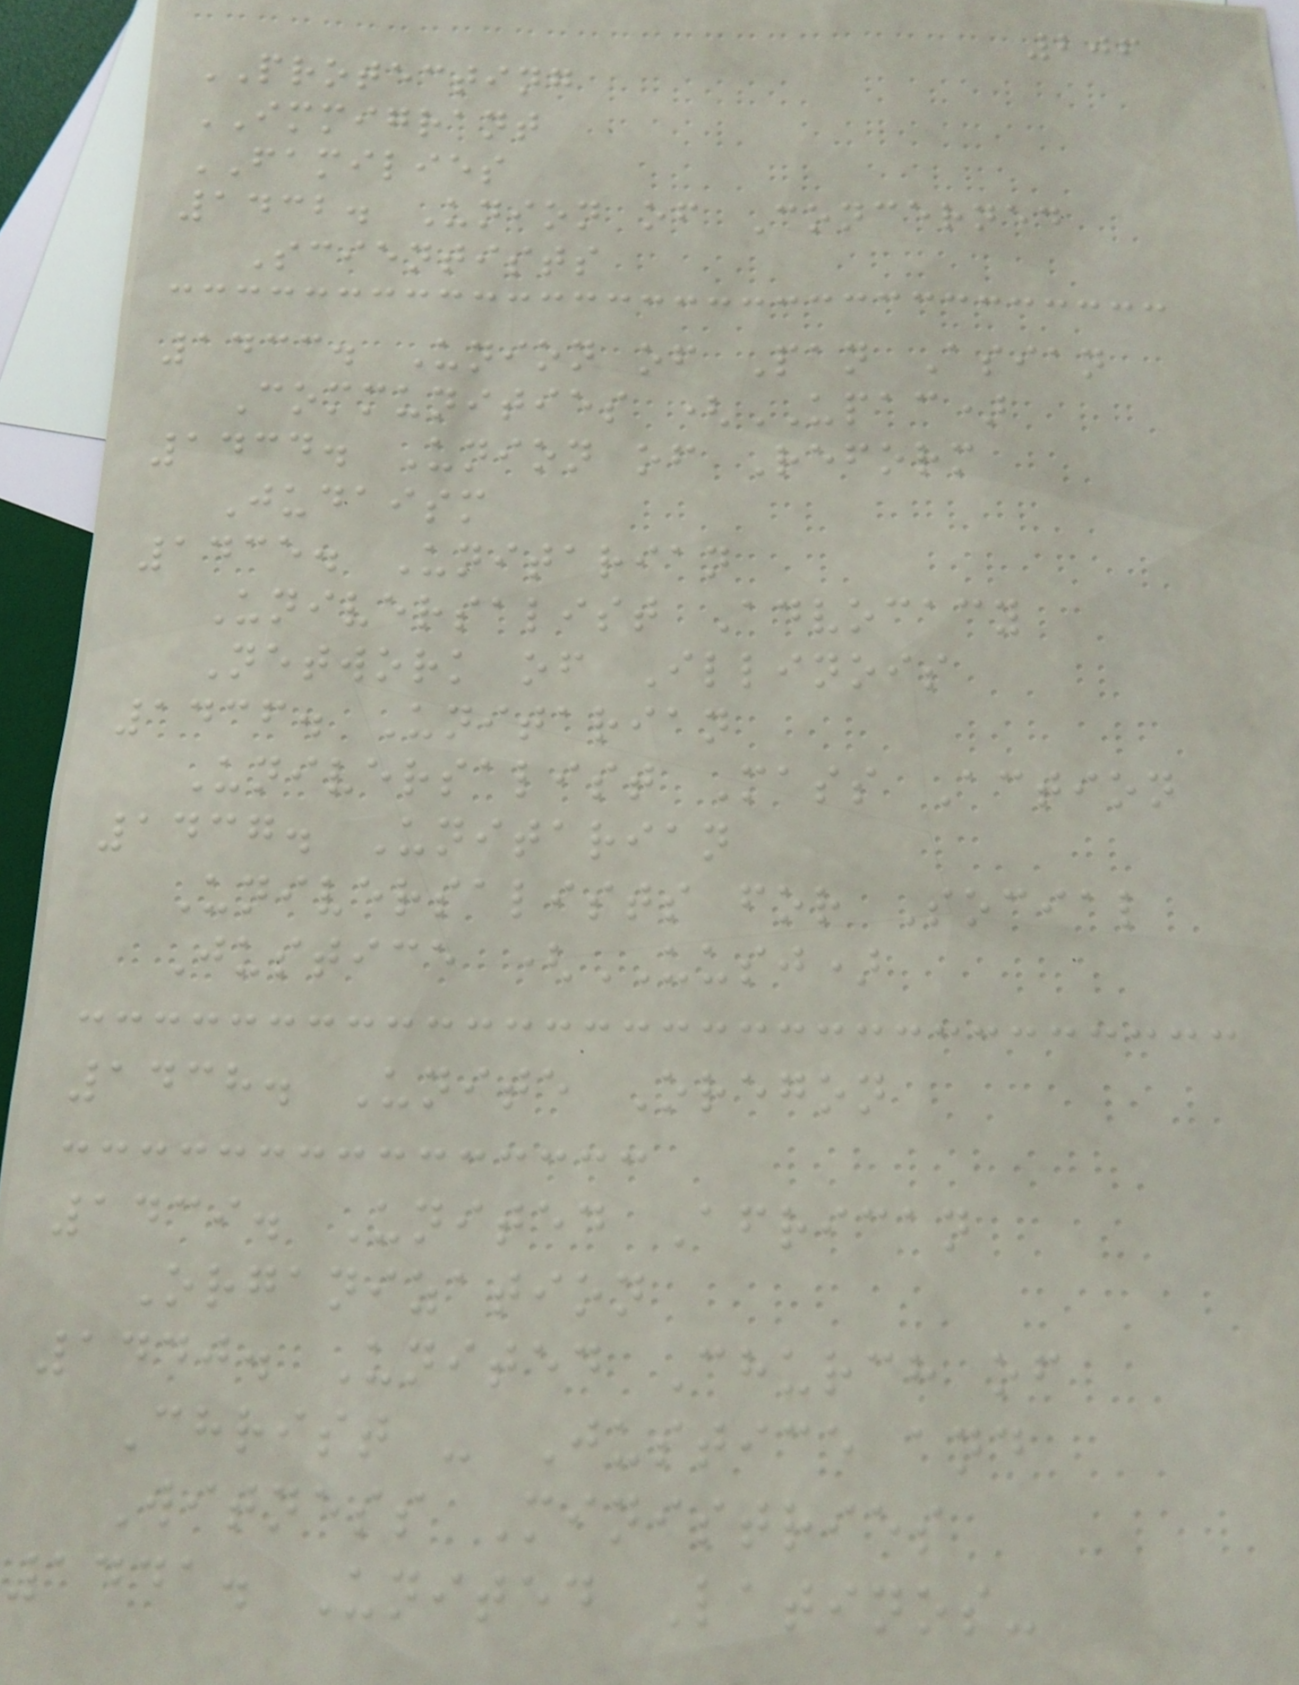206
PROTECTING
IMMIGRANT
FAMILIES
1432. Union of Concerned
Scientists
1433. Union of Pan Asian
Communities (UPAC)
1434. Union of Reform
Judaism
1435. Unitarian
Universalist Advocacy
Network of Illinois
1436. Unitarian
Universalist Mass Action
1437. Unitarian
Universalists for Social
Justice (UUSJ)
1438. Unite Oregon
1439. United African
Organization
1440. United Church of
Christ - Justice and
Witness Ministries
1441. United Latinos-
